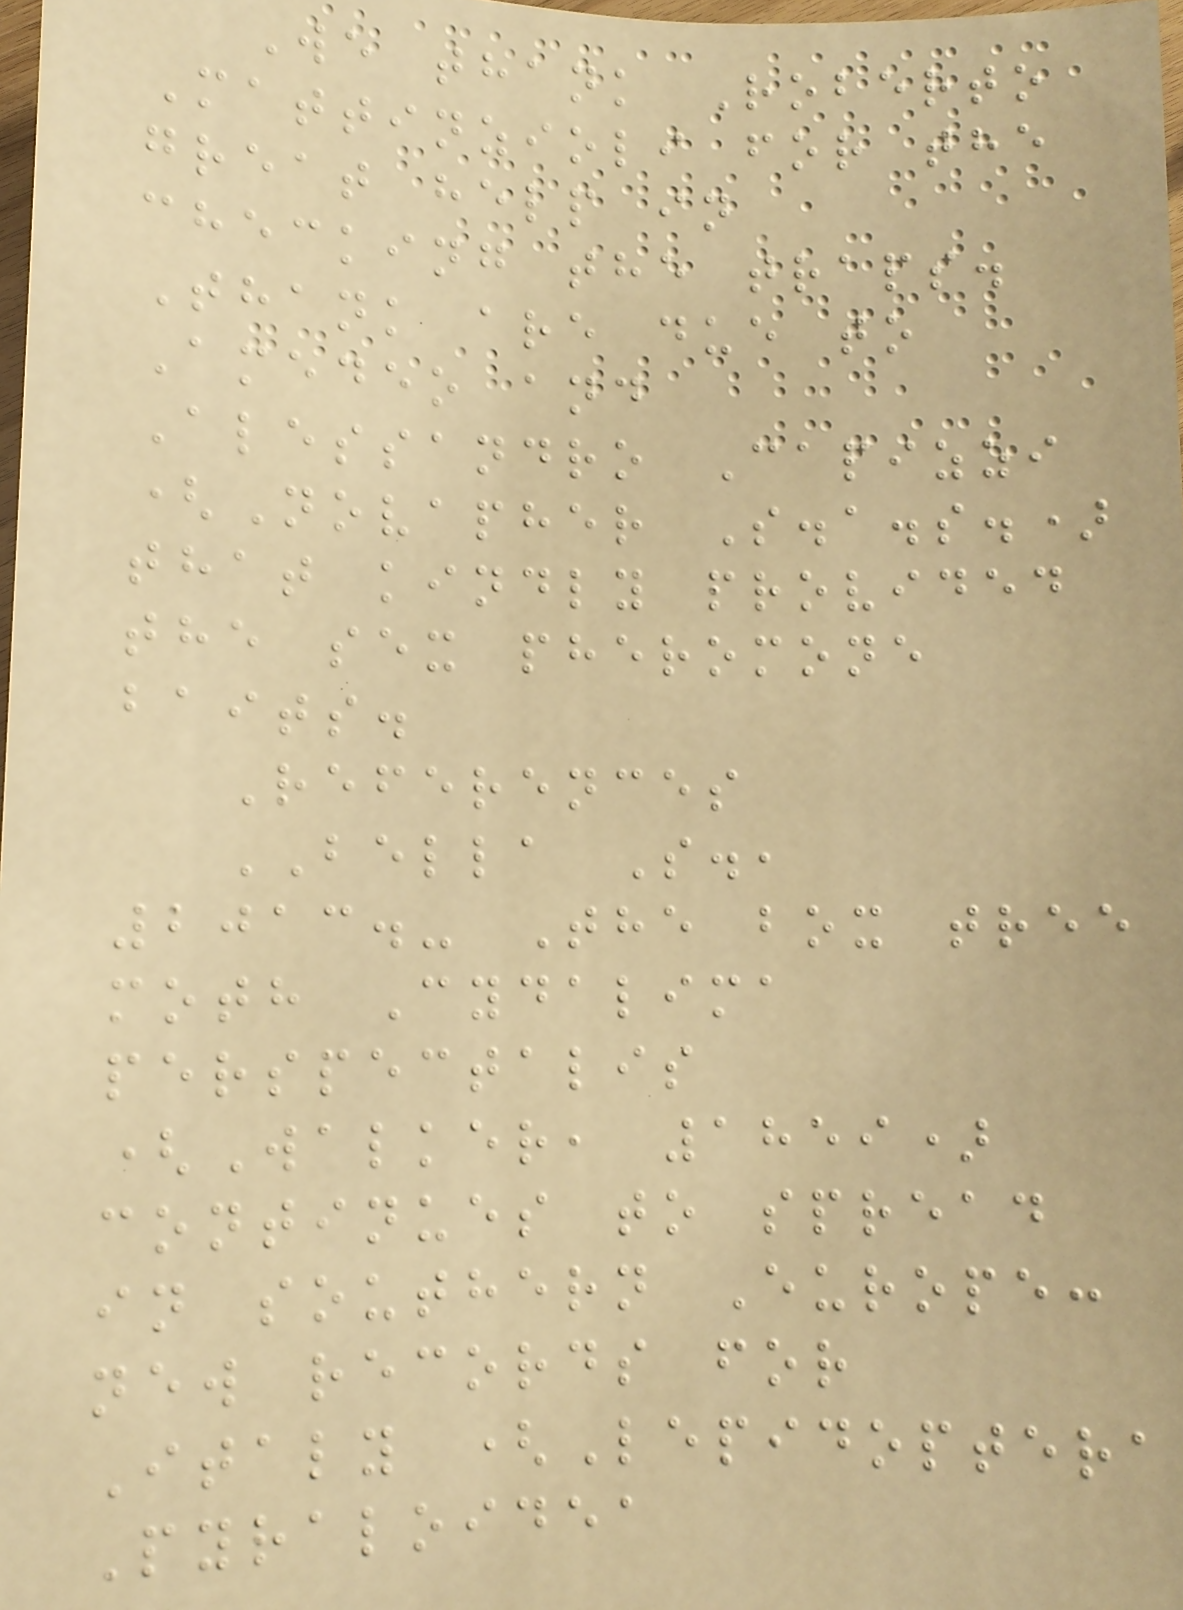We thank Roberto
Mattinzioli for the
great help in
checking the traps.
Thank are due to
Amedeo and
Alessandro Capizzi
(Novapher S.a.s.)
that kindly provided
the sex pheromone
baits.
References
BELLA S.,
2013.- The box tree
moth Cydalima
perspectalis
(Walker, 1859)
continues to spread
in southern Europe:
new records for
Italy (Lepidoptera
Pyraloidea
